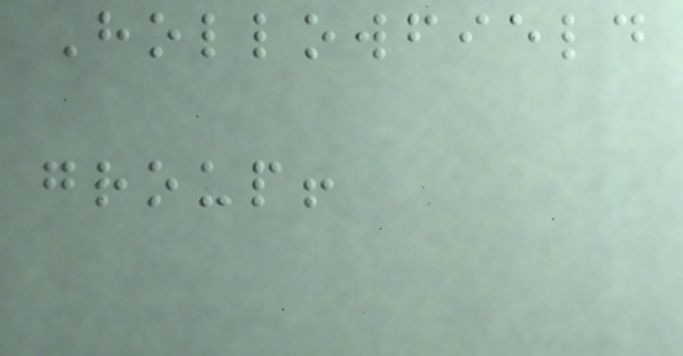Hollowfield
group!
